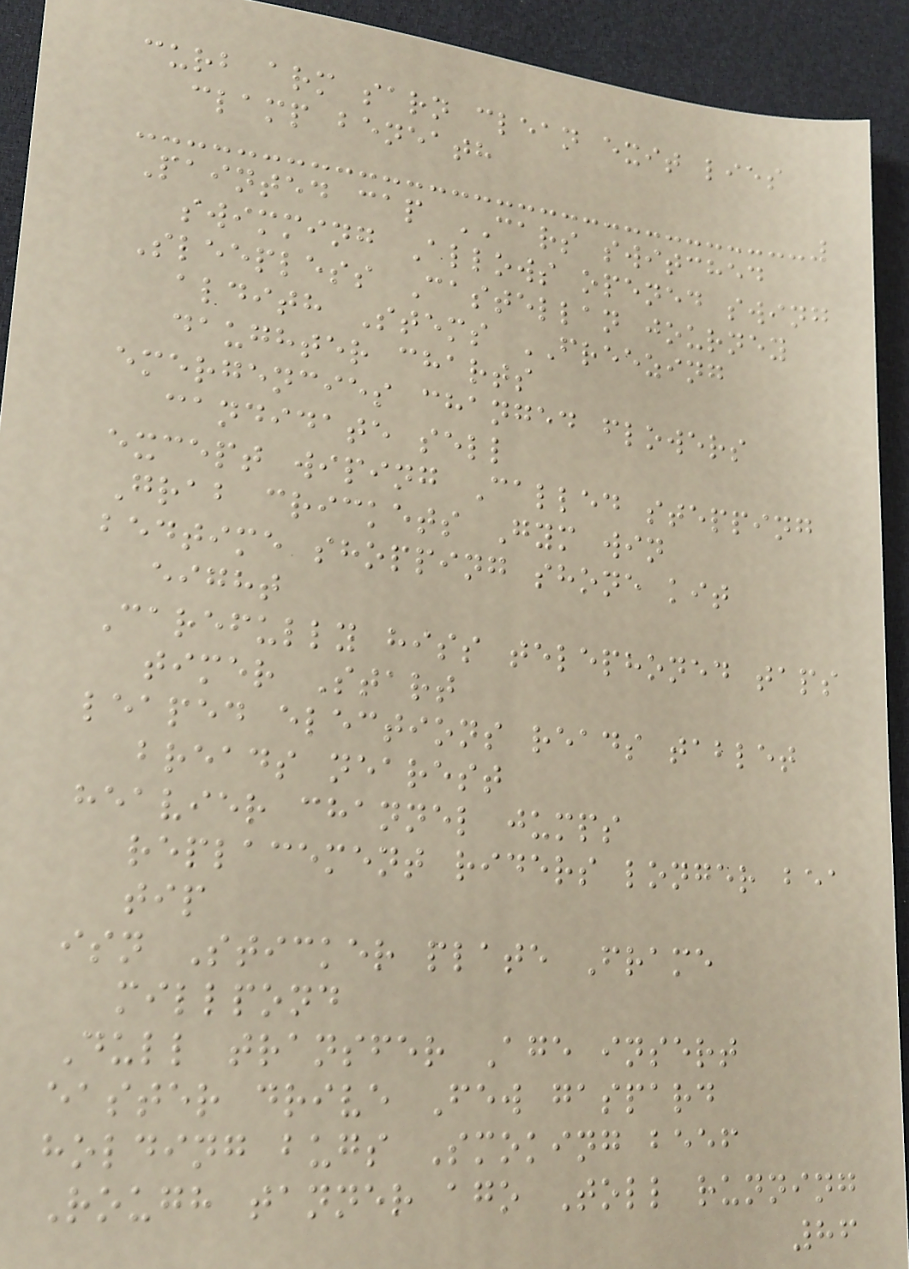curb arm sarn clean exit lies
clamp beneath
Painted cap CARS switched
swimming Allows opened swing
Sleepless Castellan journey
aldith Stems FREEZING
daughter charts
emergencies changed flowers
candidate sell
except wiping Called stepping
Grab crickets Gym win
bedtime shopping shone kit
eight
Carefully hiss telephoned taps
timer Start
leaped elections reads tablet
breads nearest
heavier channel jumps
replacement riders longer bea
tip
isn Sticker plate Frame
millpond
Dull transfer Age insert
easter drive Few gaspard
holding bugs Smoking beef
Rough tanner ago Toll running
86
